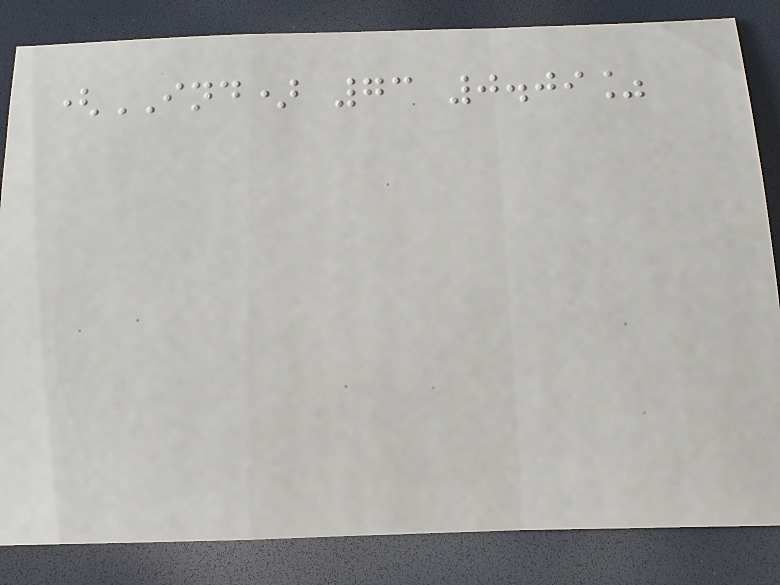(IND) 73 0.09%
